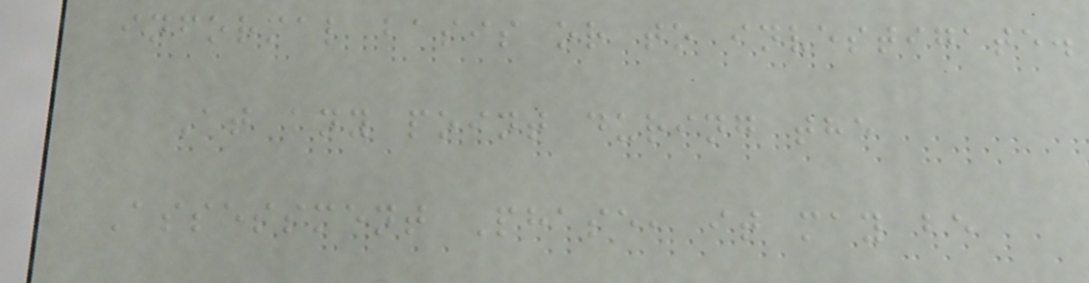informal basis or to investigate.
At any point during the
Assessment Phase, it may be
